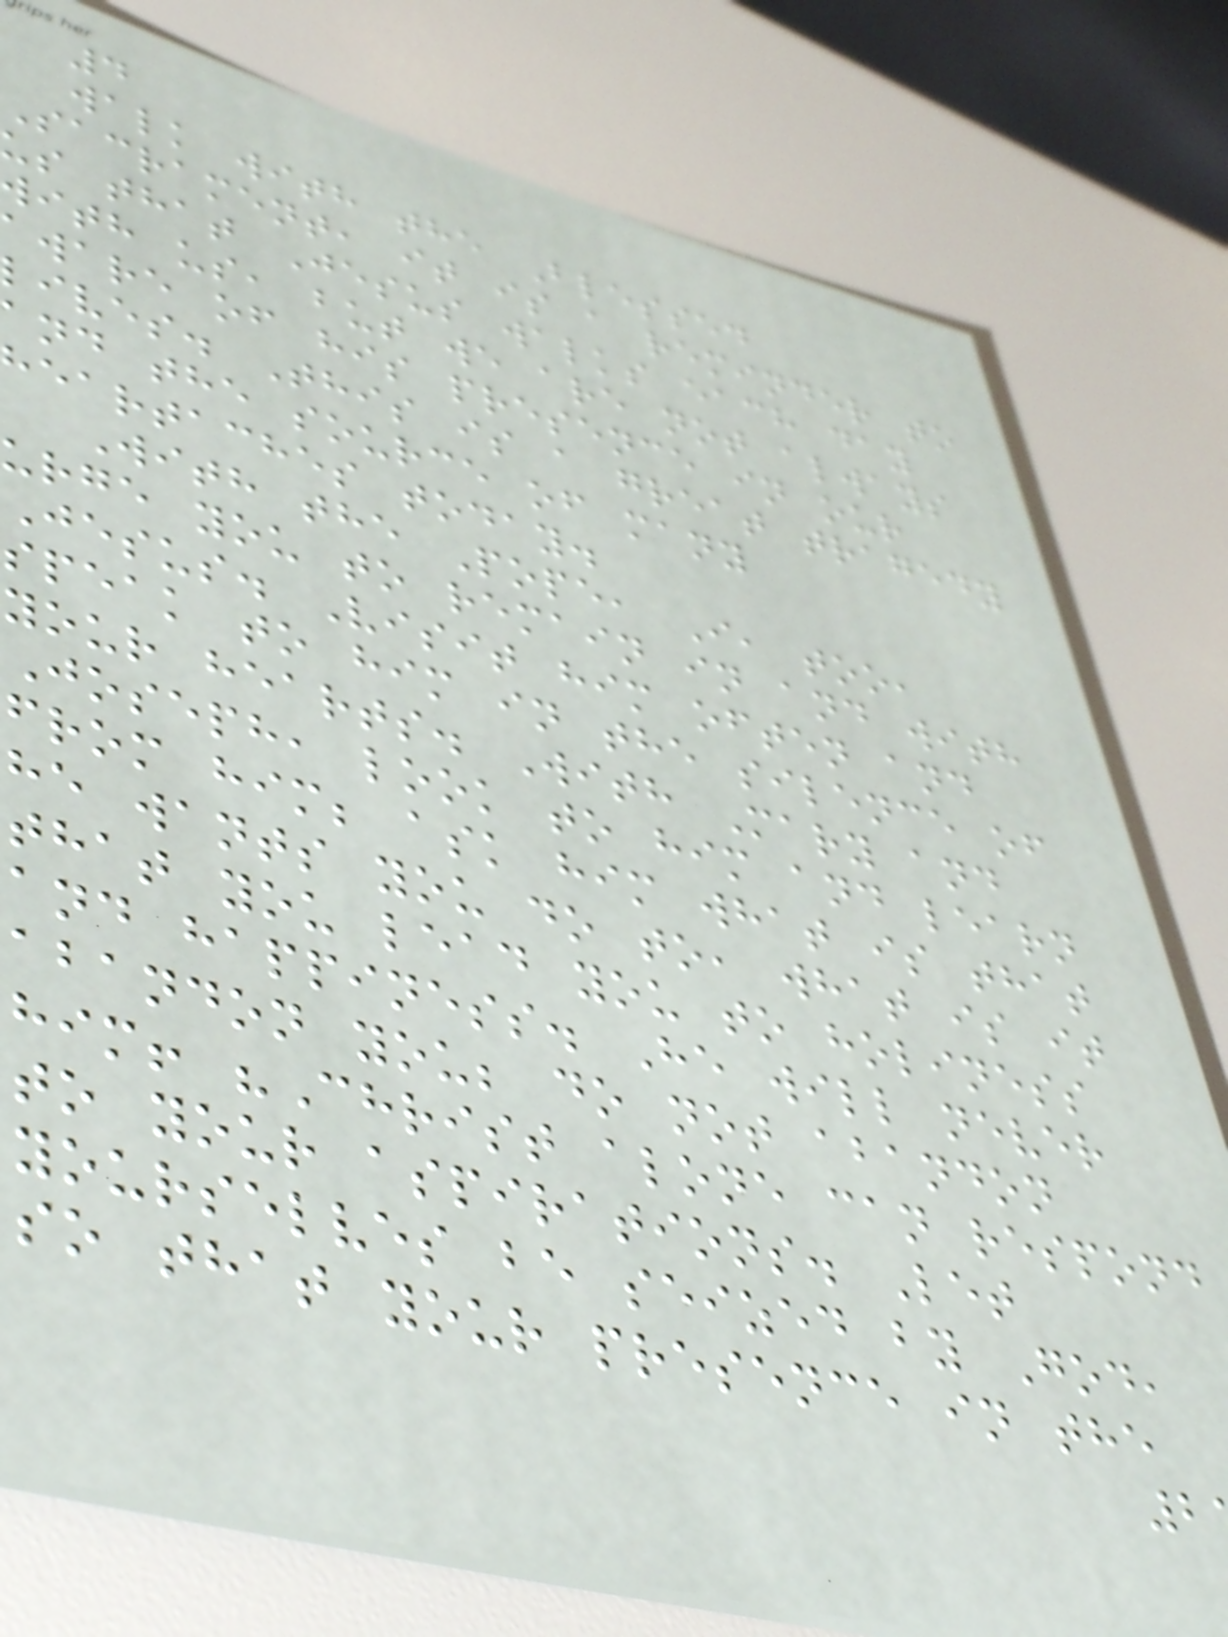4
walk with the Blessed
Sacrament, it is a reminder to
us that Jesus walks each day
with us, but we are not always
aware of his presence in our
lives. This is a great tragedy
nd the source of many
heartaches today.
With the Pope, I, too,
urge you to remain in and with
Jesus. Visit him often and
speak to him in the silence of
your hearts. With Mary and
Joseph, look to him and learn
from him; ask him what is that
he wants you do to, what is it
that you lead you to holiness
and happiness. He will never
abandon you; do not abandon
him! "Christ alone can respond
to your aspirations. Let
yourselves be seized by God,
so that your presence in the
